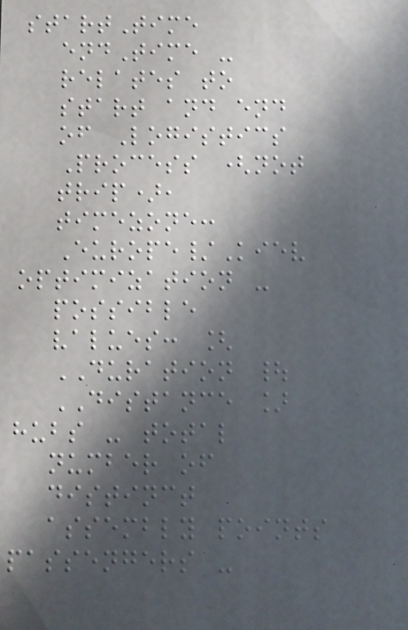startTime
endTime -
relates to
start and end
of Logistics
Process (not
trip),
timezone:
Europe/Kiev
optimization -
possible
values: [
DURATION |
DISTANCE ]
hubs - total
number of
distinct
assembly points
passengers -
